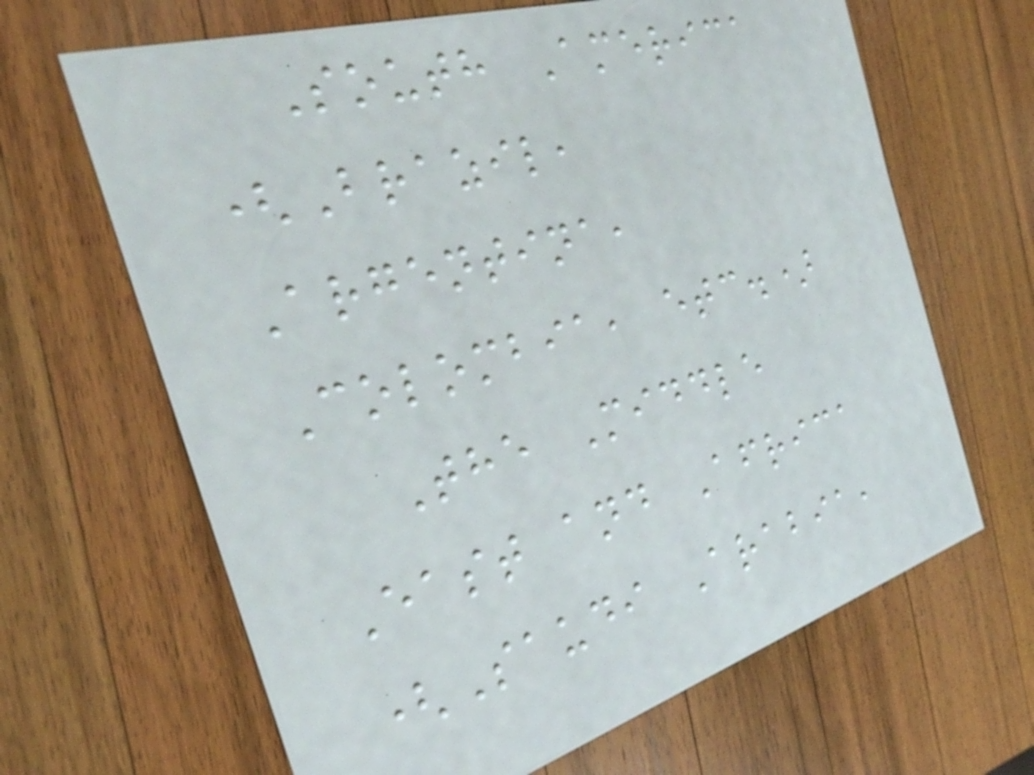South America
(Brazil,
Argentina,
Colombia, etc.)
The Middle
East and Africa
(Saudi Arabia,
